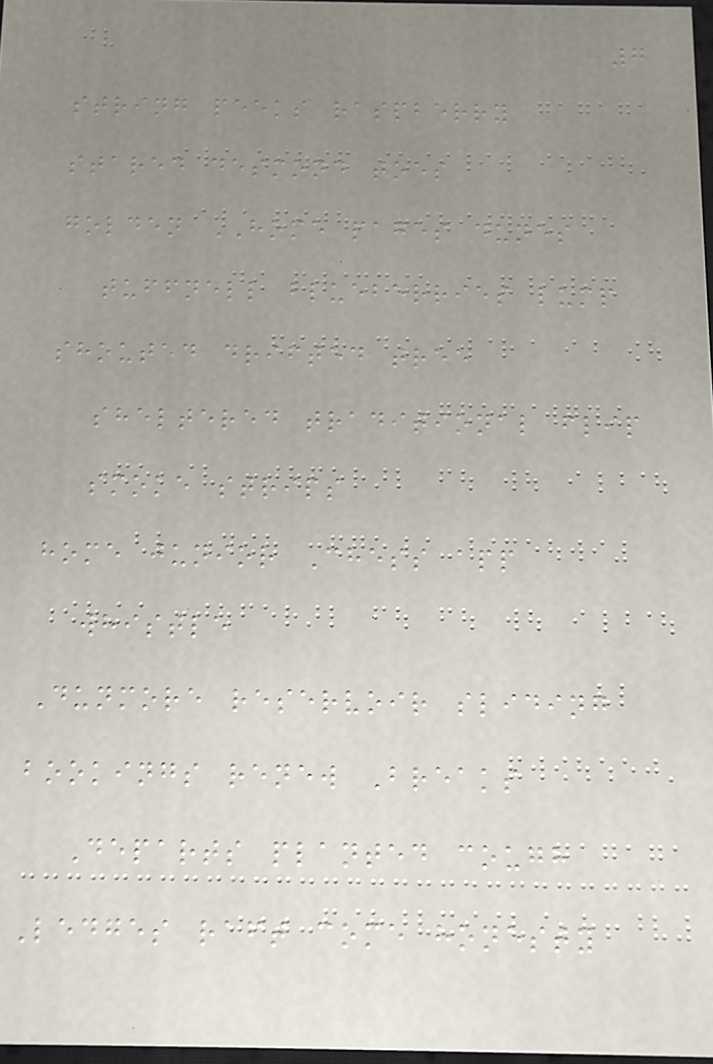7
string peeks raspberry
stared desmond toes
golden HOME pages dunes
tuffnell blueberries lump
shouted drifted tree
sheltered traditional flip
smoke strips
home junior Chess app
whistle
Dunmore reservoir sliding
bookings renew Breaks
Departs planted cough
Ledges raft come honesty
